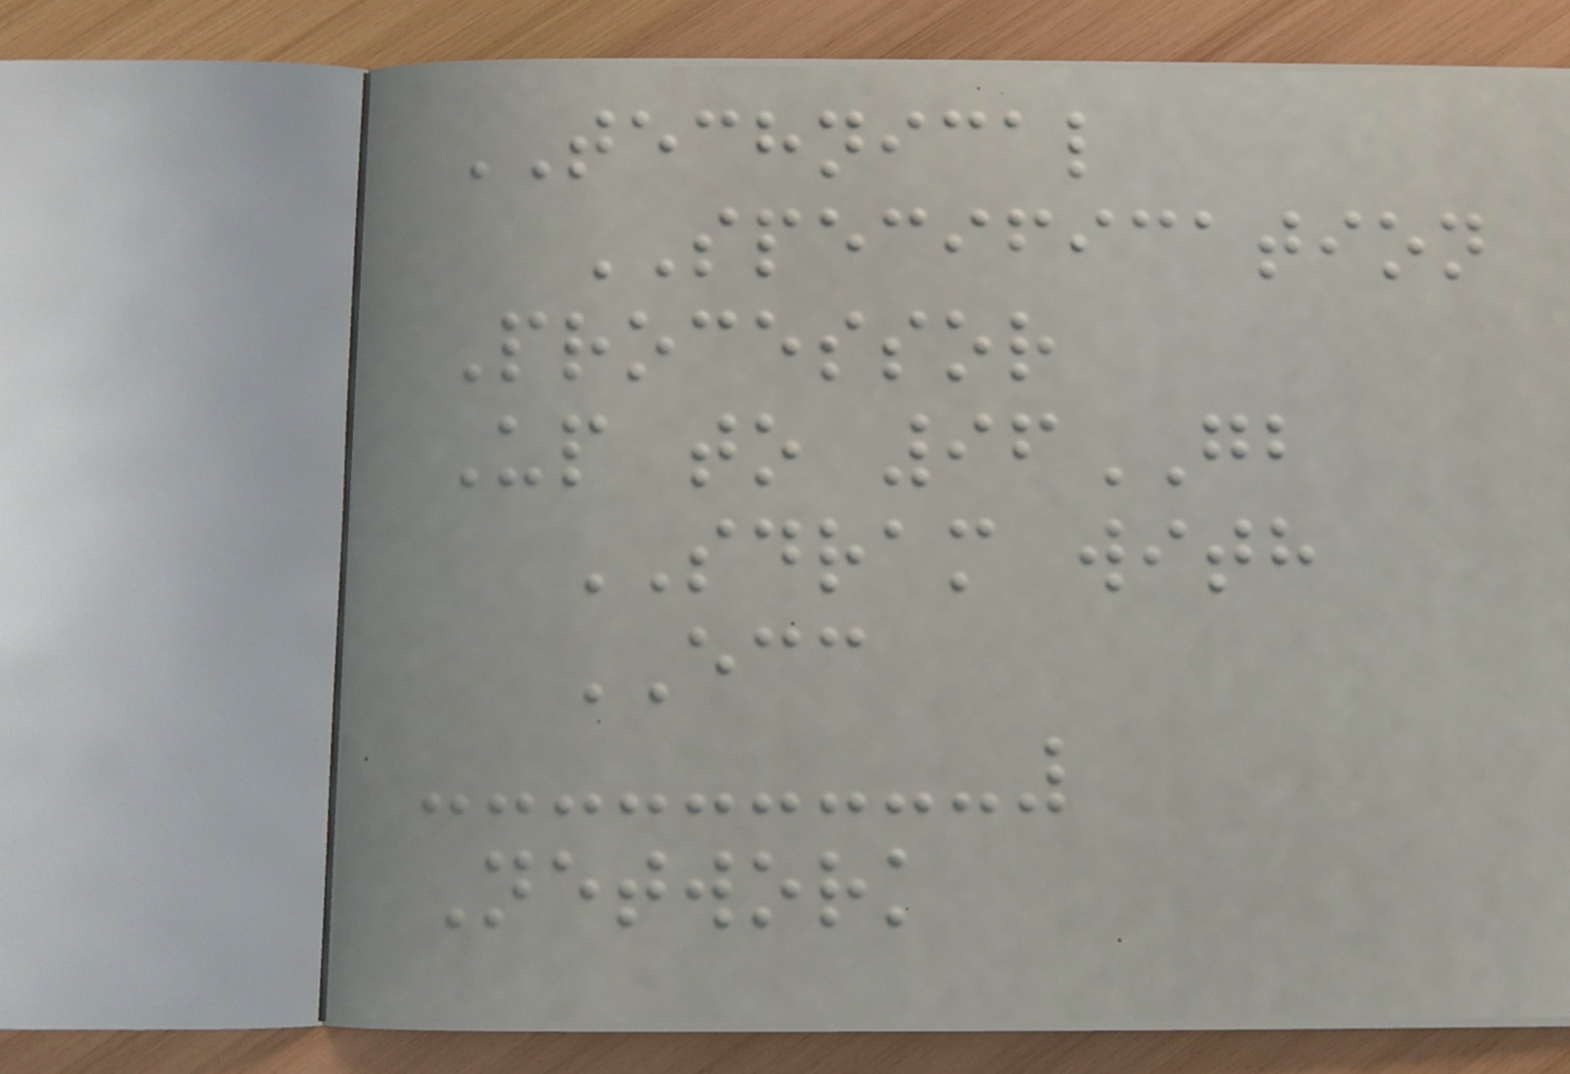TECHNICAL
SPECIFICATION
Processor
Up to 96GB
SDRAM with
ECC
Network
